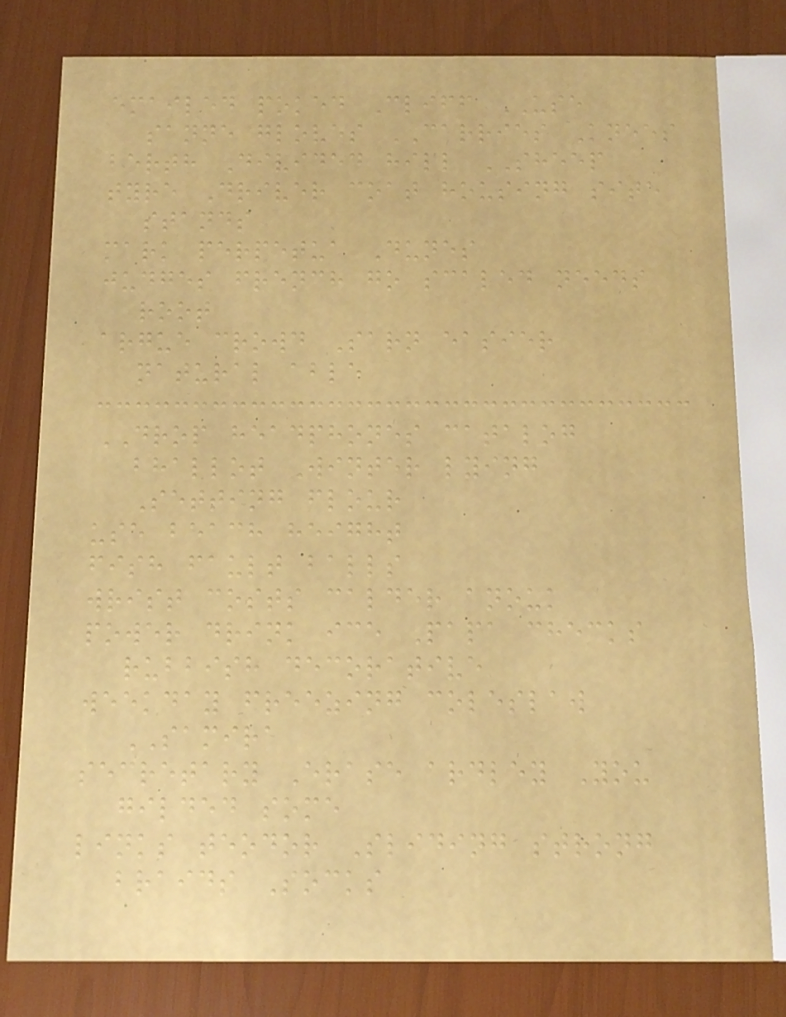emailed poked Cliff USE
sanne gloves CARRIES Knees
berth Divided hill SHEEP
tyre Driver coat housing site
stands
mark perpetua Dunes
judges french go scaled needs
root
argue crowd Sarn easier
natural able
DROP headphones catalog
bhallot Winter lying
Setting flour
use beach height
fish fault balls
wrist costs calder anouk
power drink ice Papa checks
rubbish decorative
weekday freezing coleslaw
SAMIRA
secretary Erase ardley You
gilded some
links teodor Sliding strong
braids Socks
